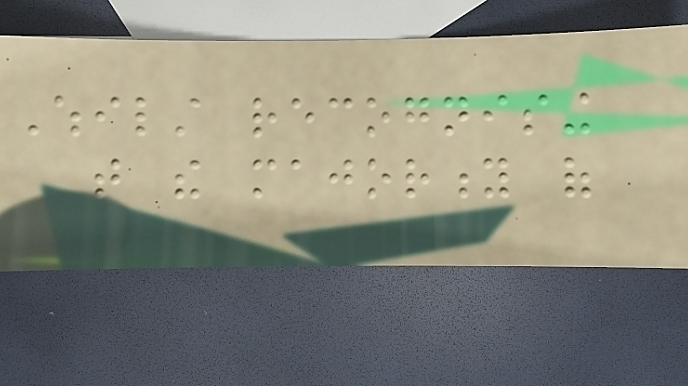Whilst recognising
that the majority of
